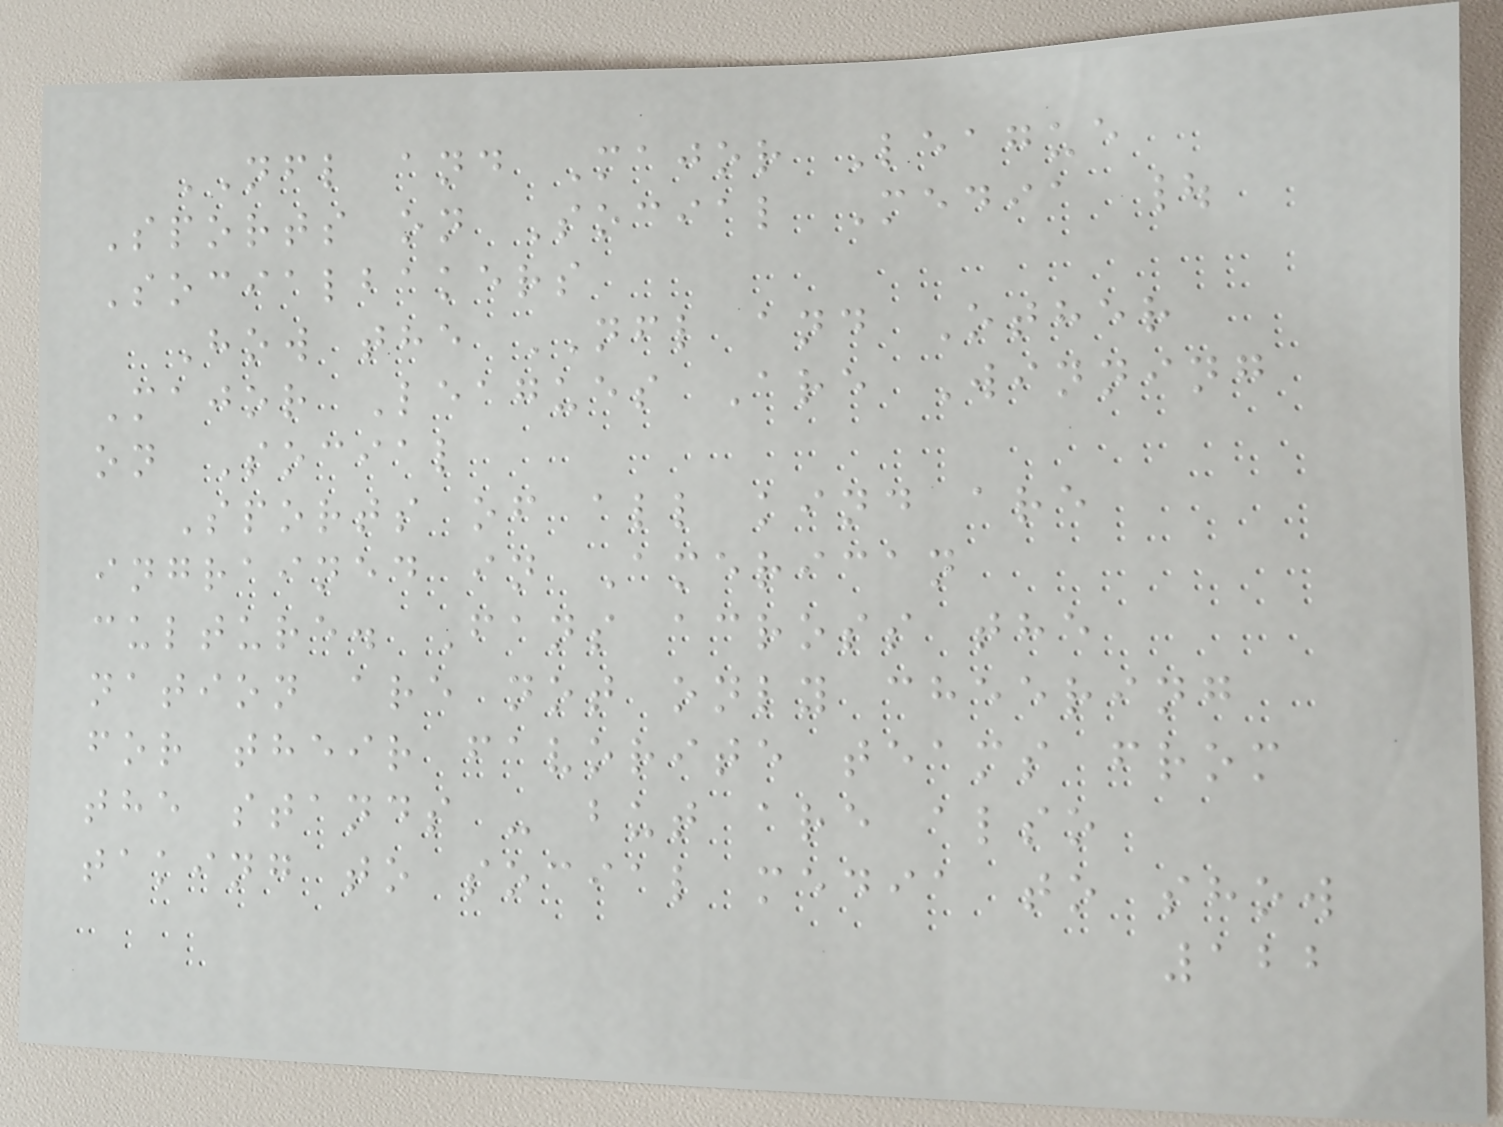NFL and Major League
Sports on Social Media |
Socialbakers
How the NFL and Other
Major Leagues Are Winning
on Social
Sports of all kind are
ingrained in American
culture. Fans across the
nation are not only cheering
for their favorite teams from
the stands - but are also
taking to social media to show
122
